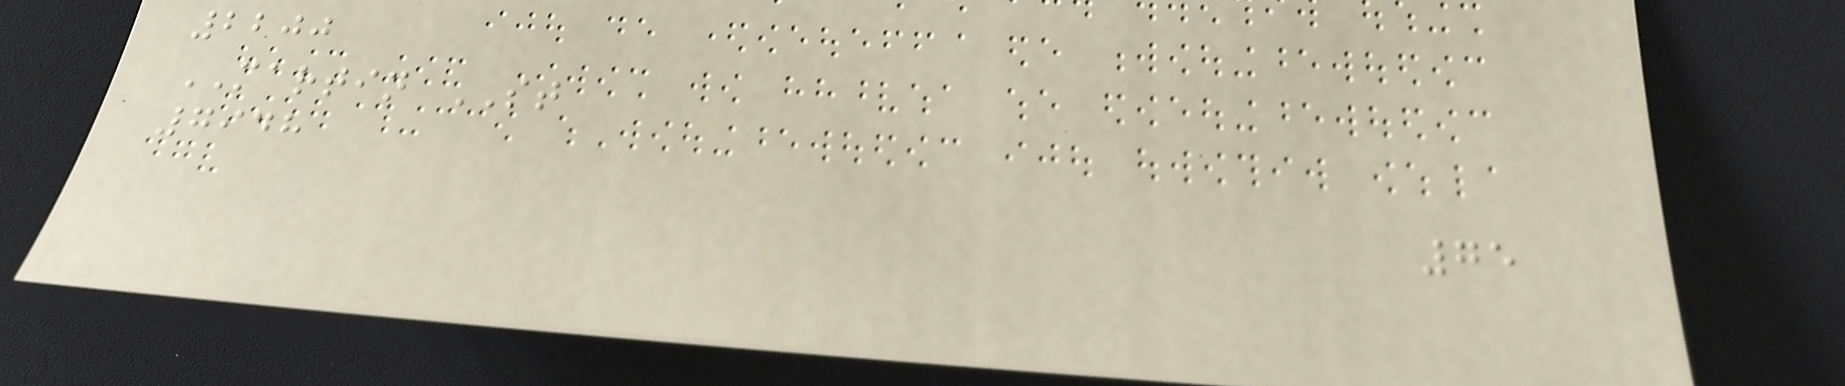2200
MARTIN ST
7948
75
